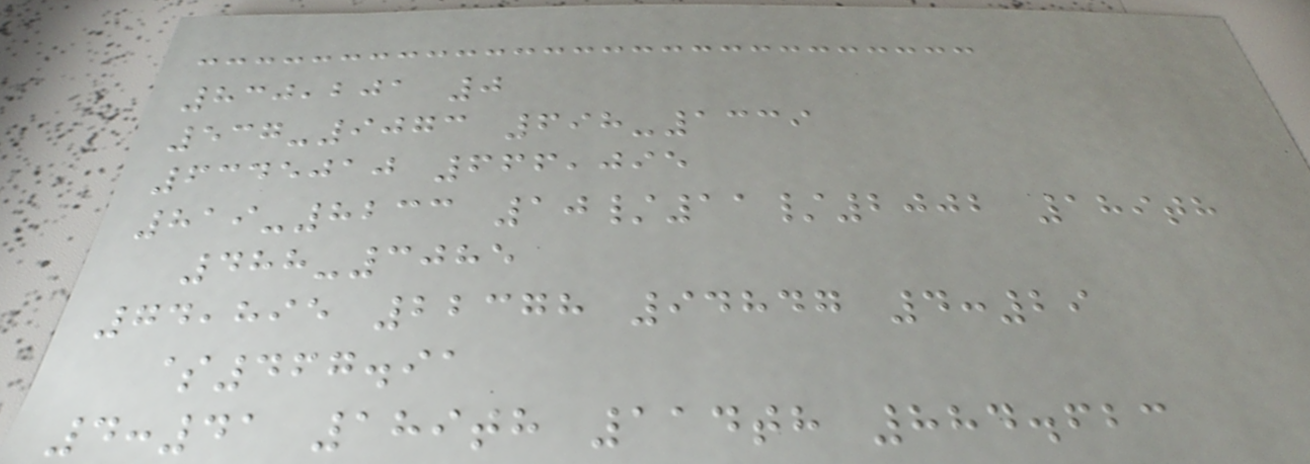830,201 0
537-9073 698-1339
6345010 666,095
819-8233 10/11/2002 189th
488-3085
74,895 22378 94847 4:29
$467.91
4:41 189th 114th 884.623
